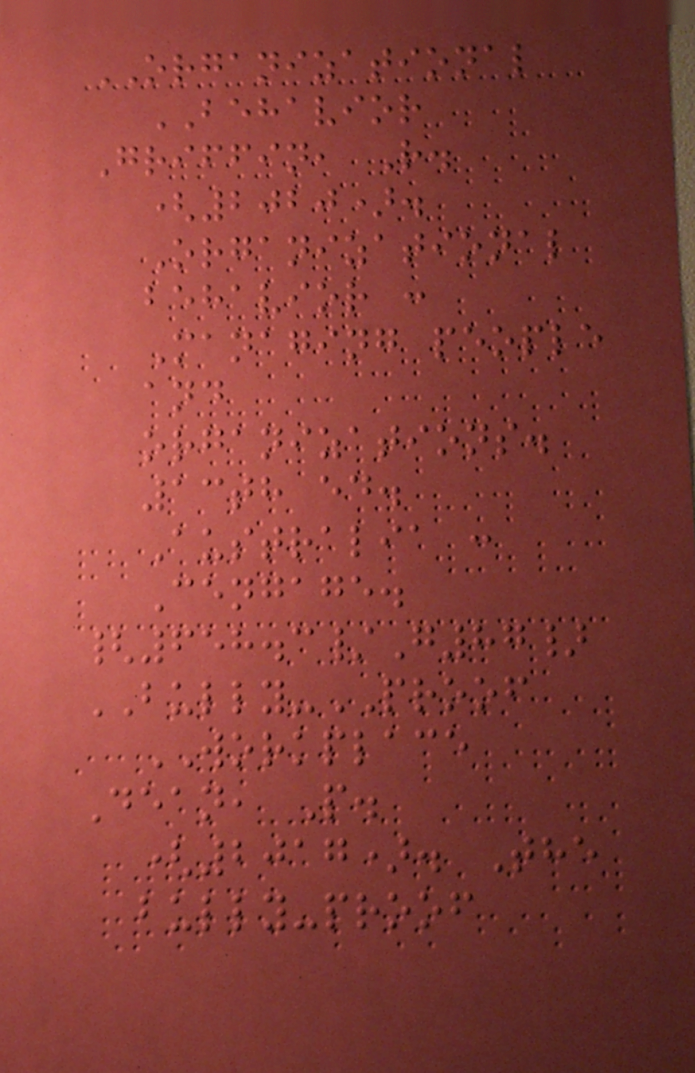ORGANIZATIONAL
BEHAVIOR
Griffin, R.
(2020).
Organizational
behavior :
Managing people
and
organizations.
13th ed.
Australia :
Cengage.
{658.3/G87}
BULLY-PROOF
WORKPLACE
Dean, P.
(2017). The
bully-proof
